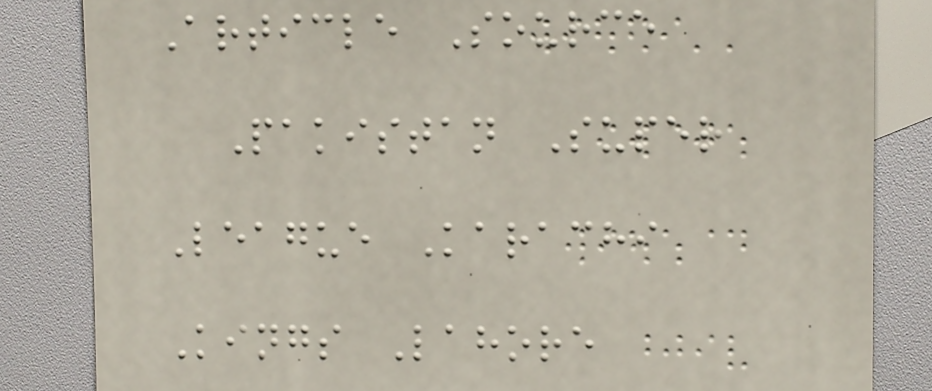Article Source
Pakistan Super
League Karachi
Kings Lahore
